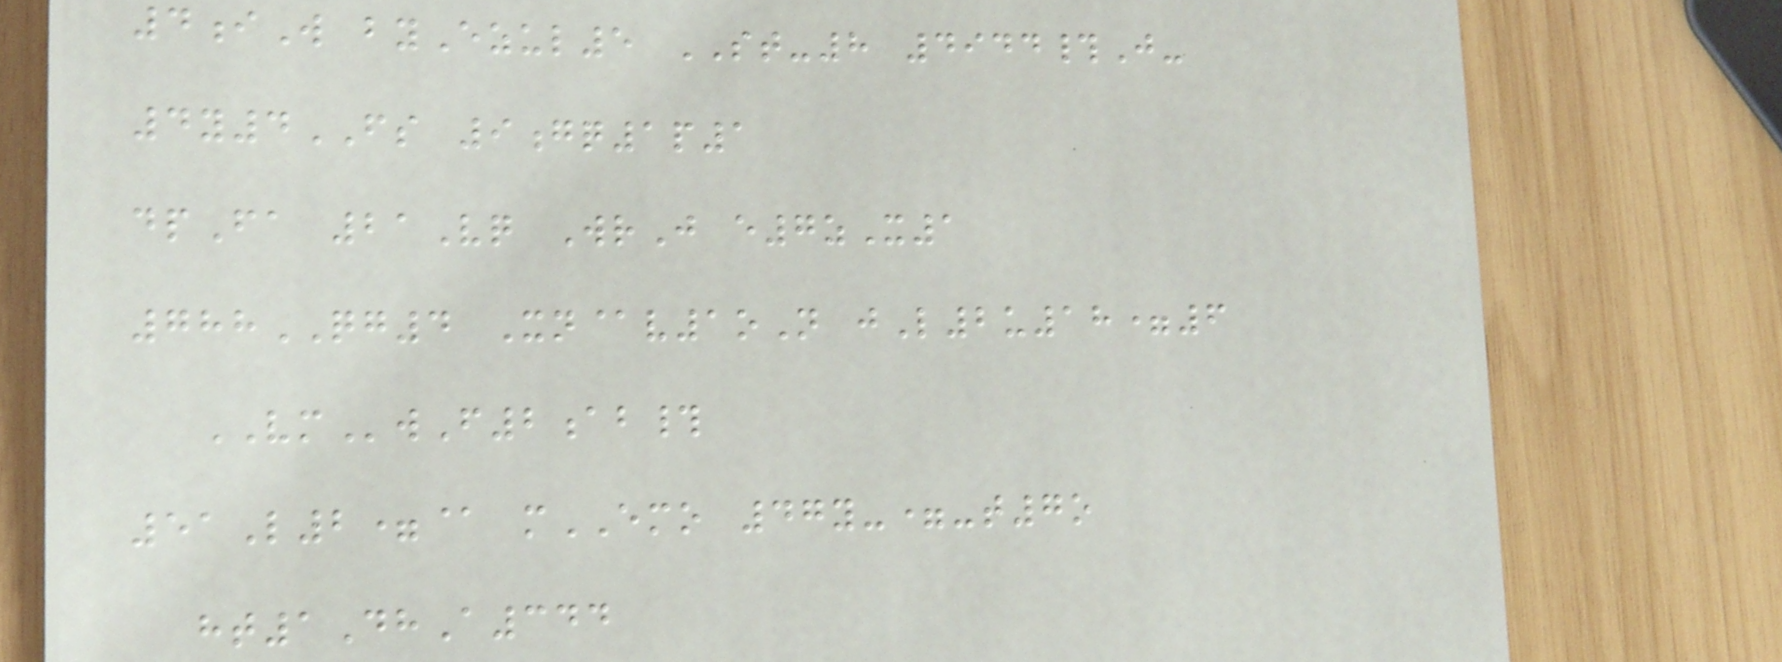4iW byEzul5 ST-8 4944#J-
4y4FS 9gq1p1
dpFa 21Vq WrJ e7zX1
788QG4 Xn@v1oN jL2u18=6
VMwF2ab#
51L2=@ mEMO 47y-=-t7o
ht1DhA344
